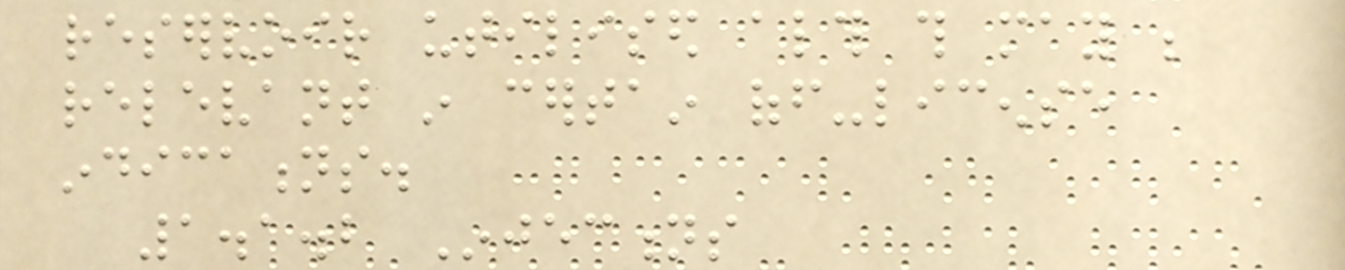reservoir utilised although this may be
relevant in certain off-license
indications.
1.1.2 Injections
